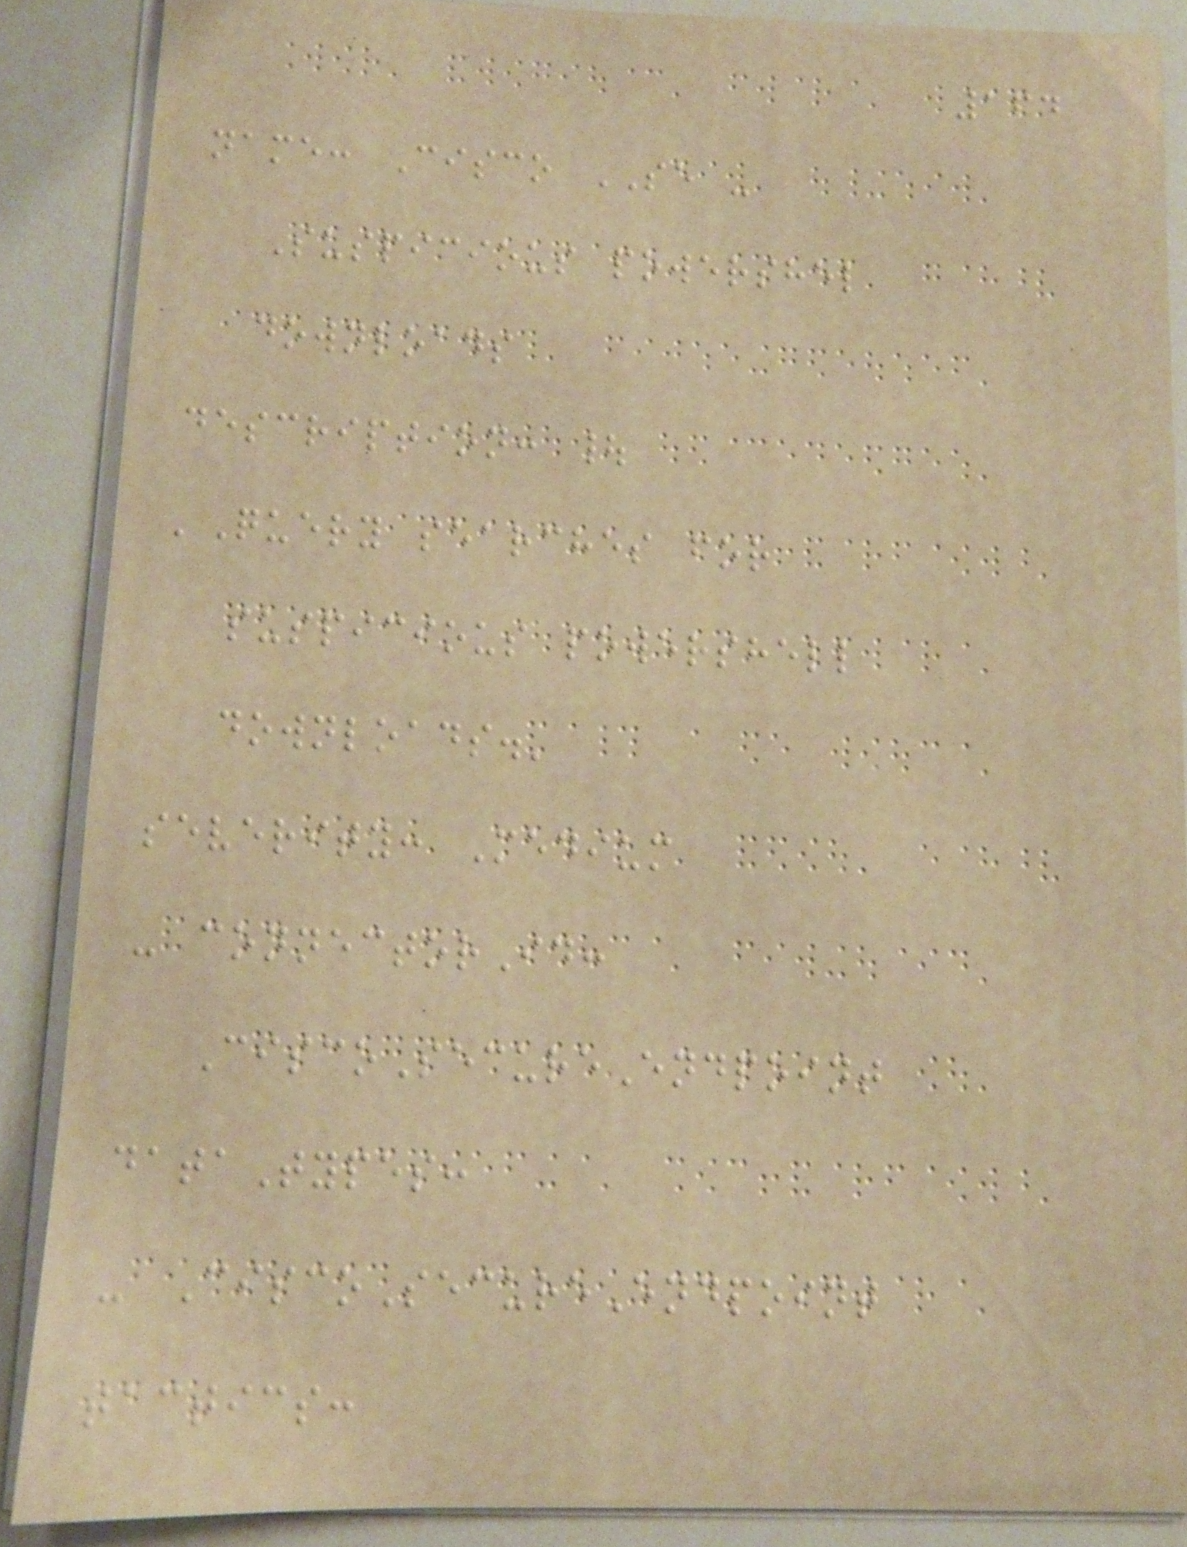164
name: Cisco SE -
Suspicious powershel
downloads
description: |
'Query searches for
suspicious powershell
downloads.'
severity: Medium
- connectorId:
CiscoSecureEndpoint
dataTypes:
- CiscoSecureEndpoint
tactics:
